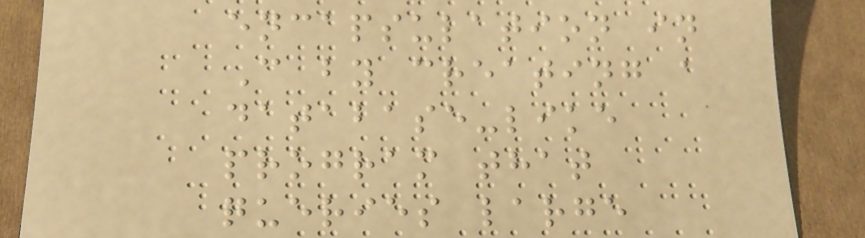encapsulation in
C by creating a
database-like
program that
queries large
